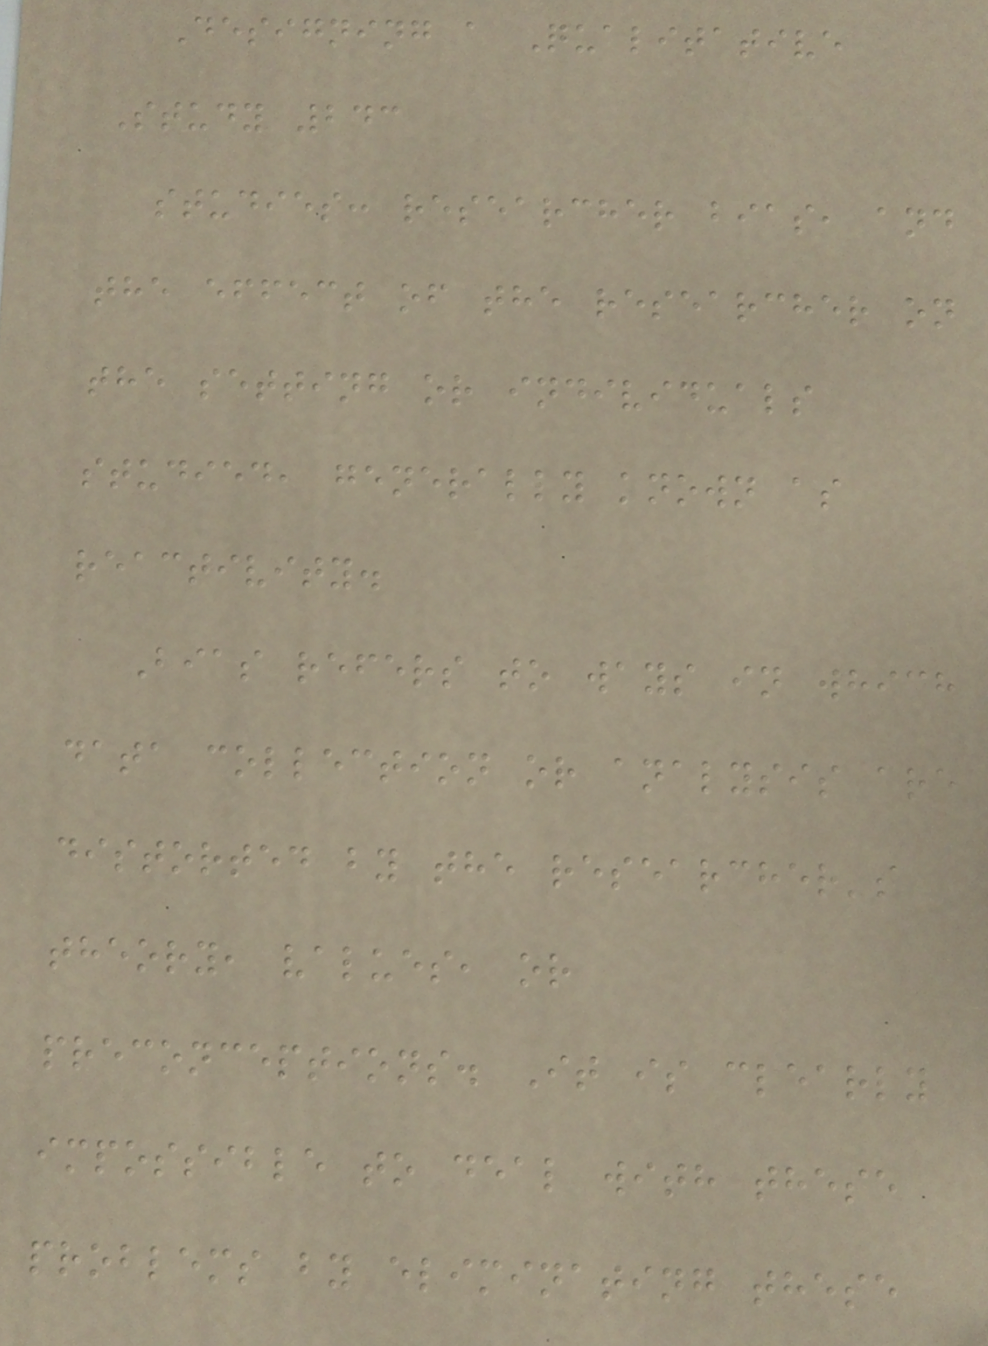Designing a Qualitative
Study 243
studies: researcher bias, and
the effect of the researcher on
the setting or individuals
studied, generally known as
reactivity.
Bias refers to ways in which
data collection or analysis are
distorted by the researcher's
theory, values, or
preconceptions. It is clearly
impossible to deal with these
problems by eliminating these
